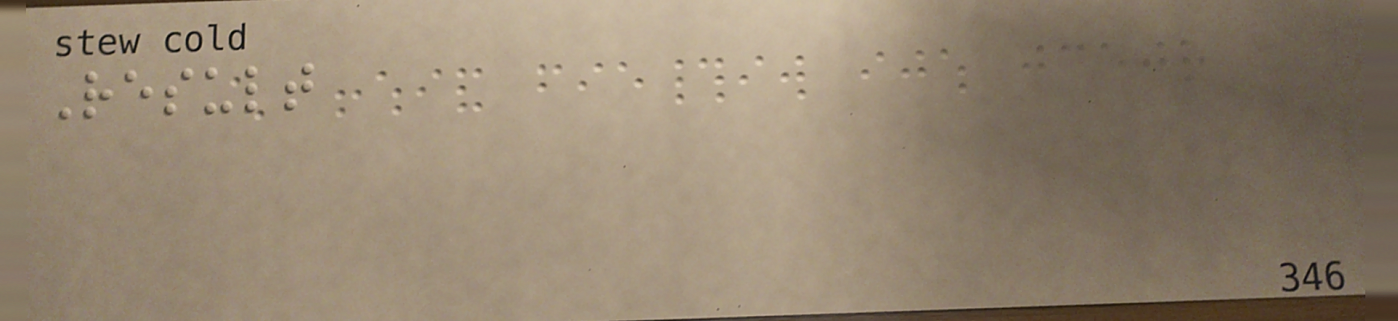Result
